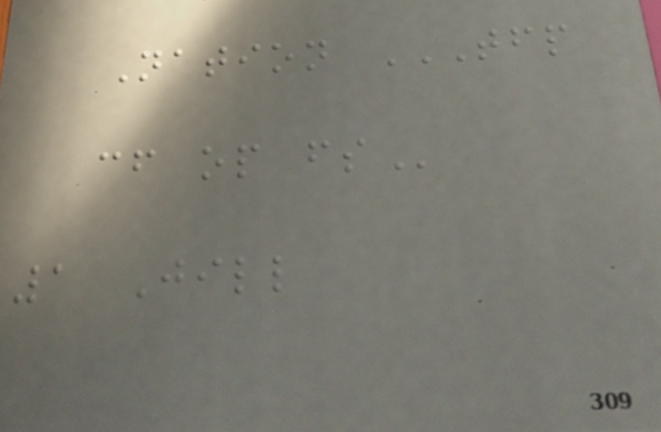Nation TFP
CF OP FS
1 Jill
